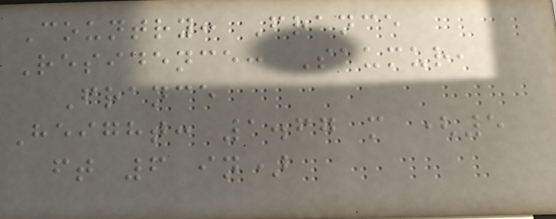Country: France
Residence: Saumur,
France
Height: 1.67 m (5
ft 6 in)
